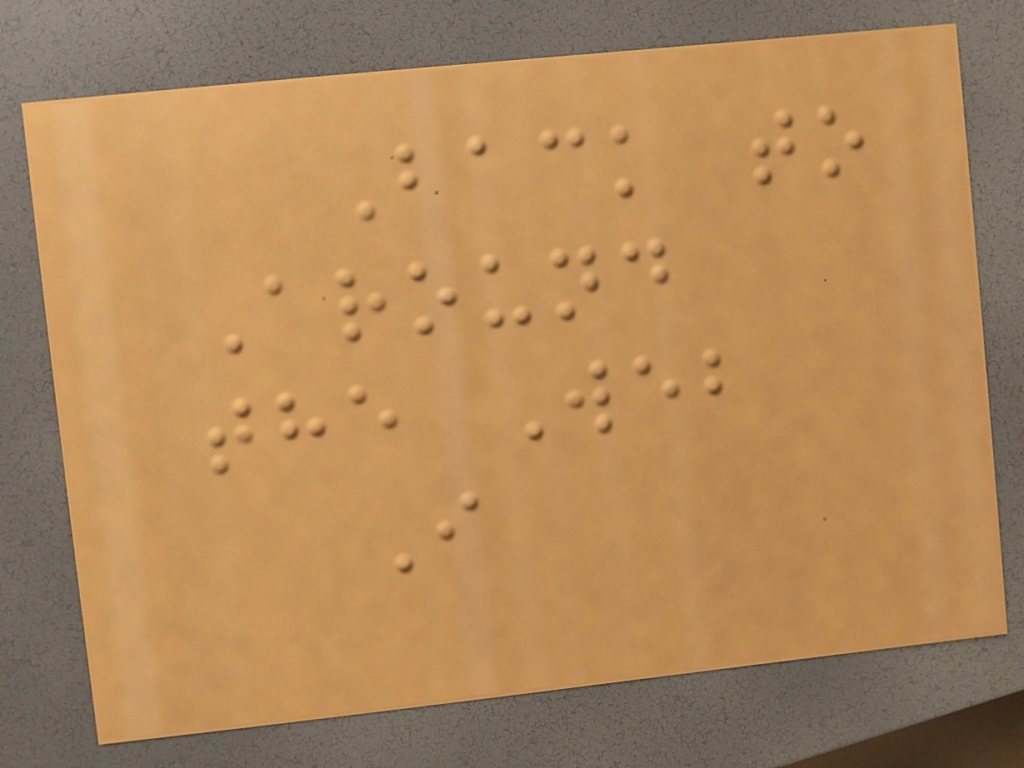Back to
Around
the Web
I
